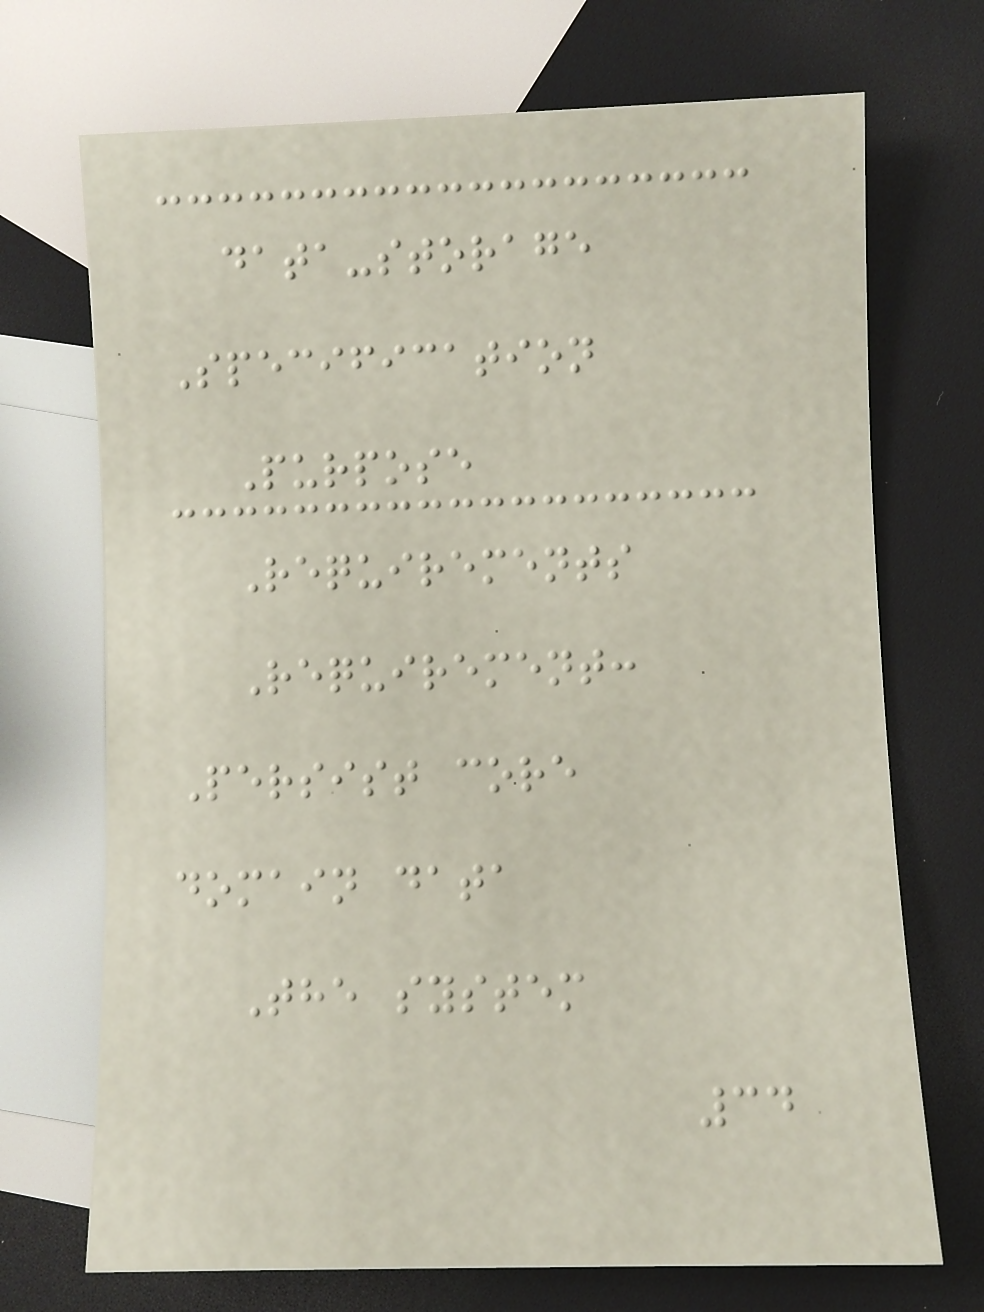data-storage
Specification
Purpose
Requirements
Requirement:
Persist core
domain data
The system
34
